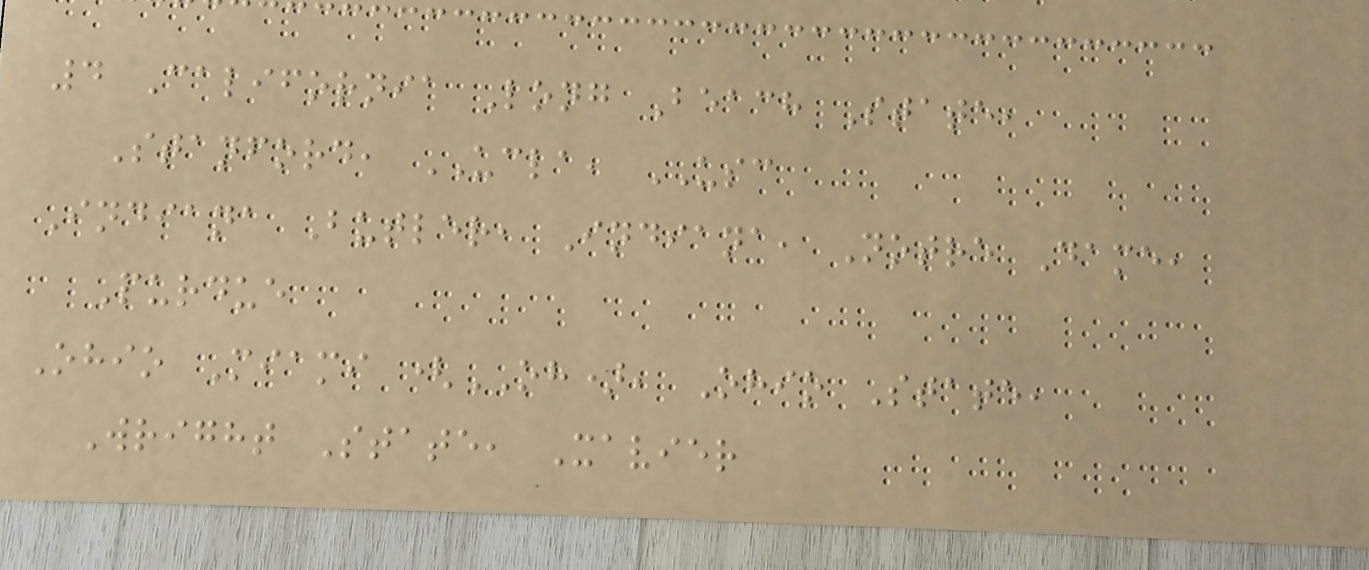4 California Long Beach State,
Stanford, UCLA, USC
Indiana Butler, Indiana, Notre Dame,
Purdue
Ohio Miami (OH), Ohio State,
Wright State, Xavier
